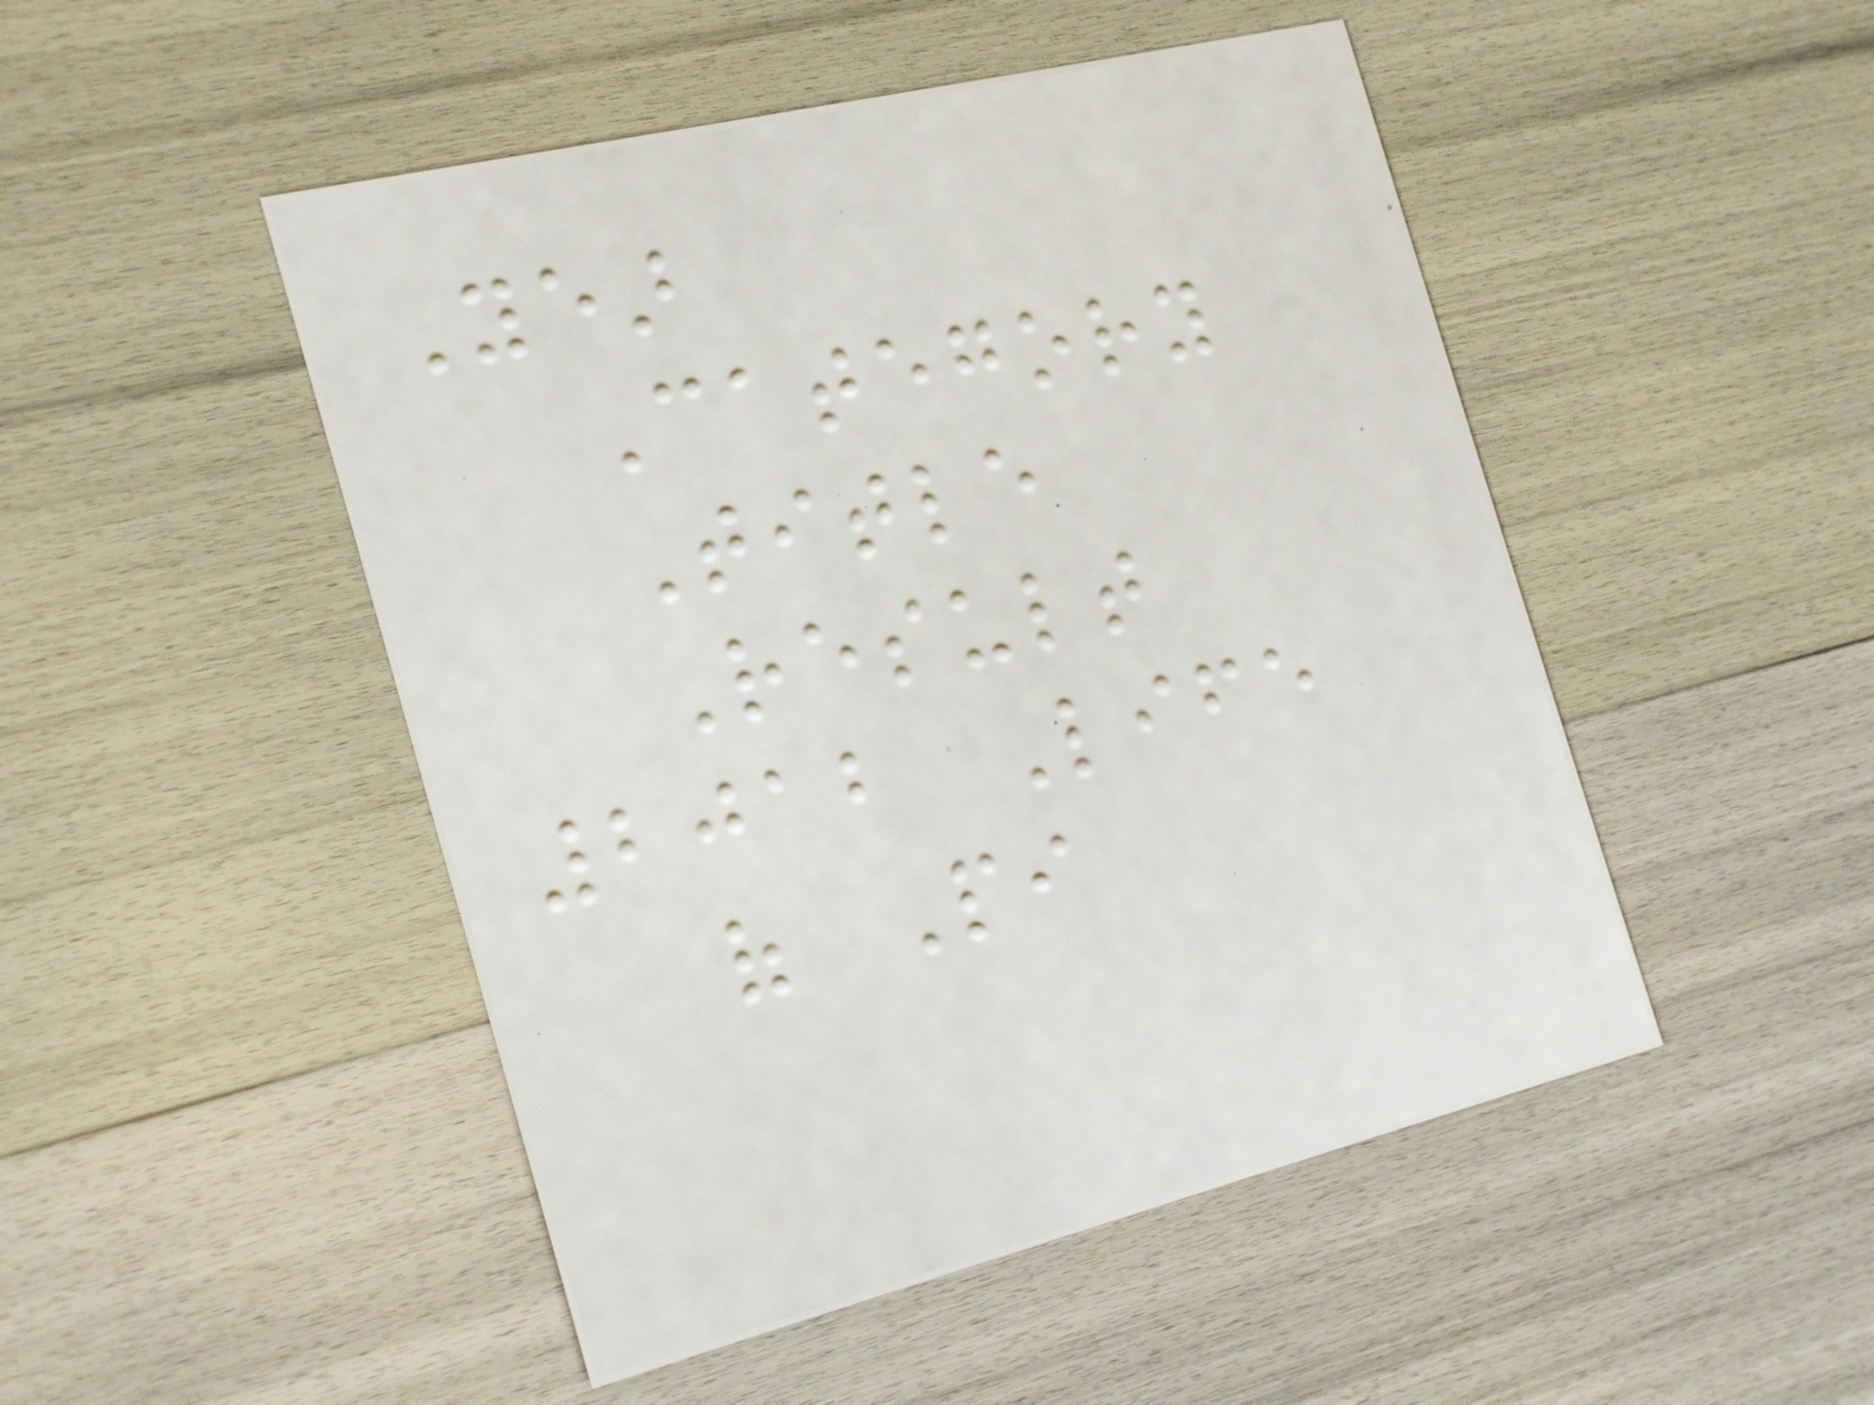Year
Category
Title
Result
2012 Life
of Pi
